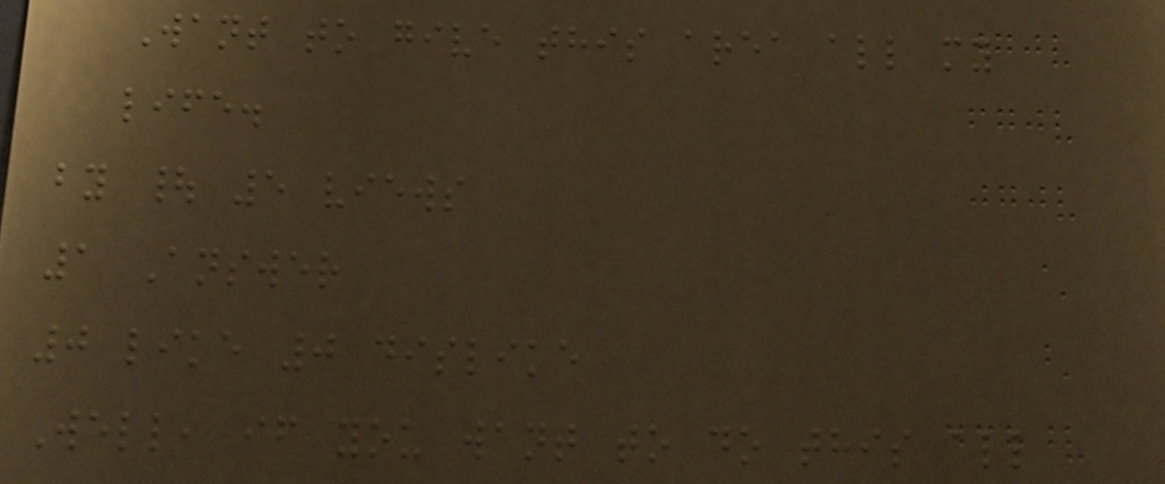Want to give this area all my
life.
by | 5 views
1 Answer
0 like 0 dislike
Well, if you want to do this all
